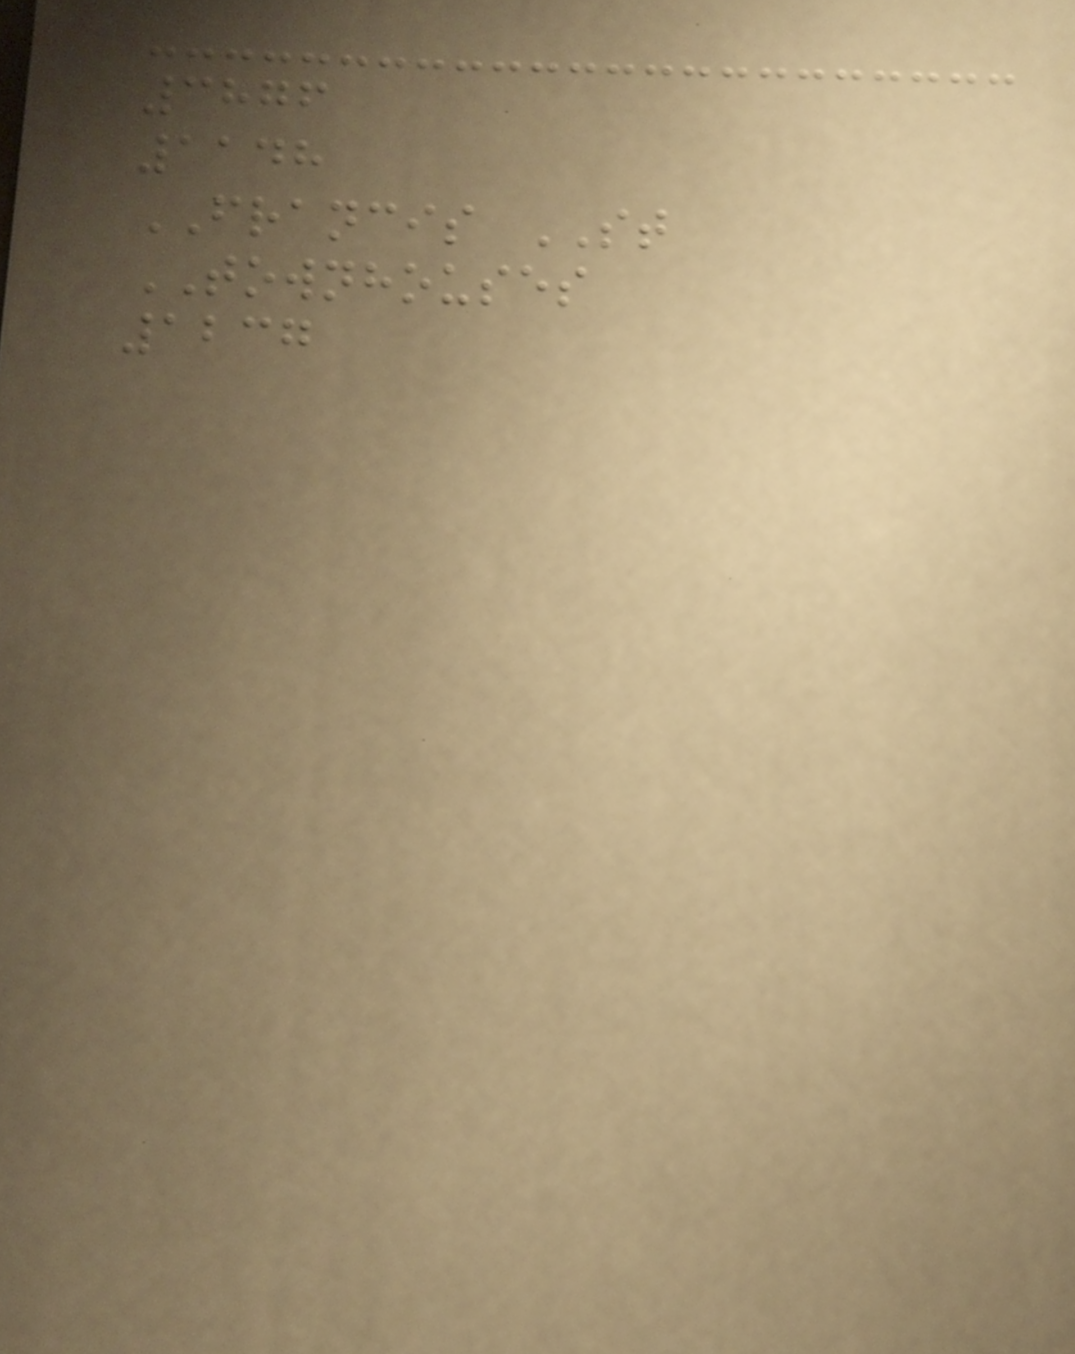3876
1148
FRANCIS ST
TOWNHOUSES
1237
